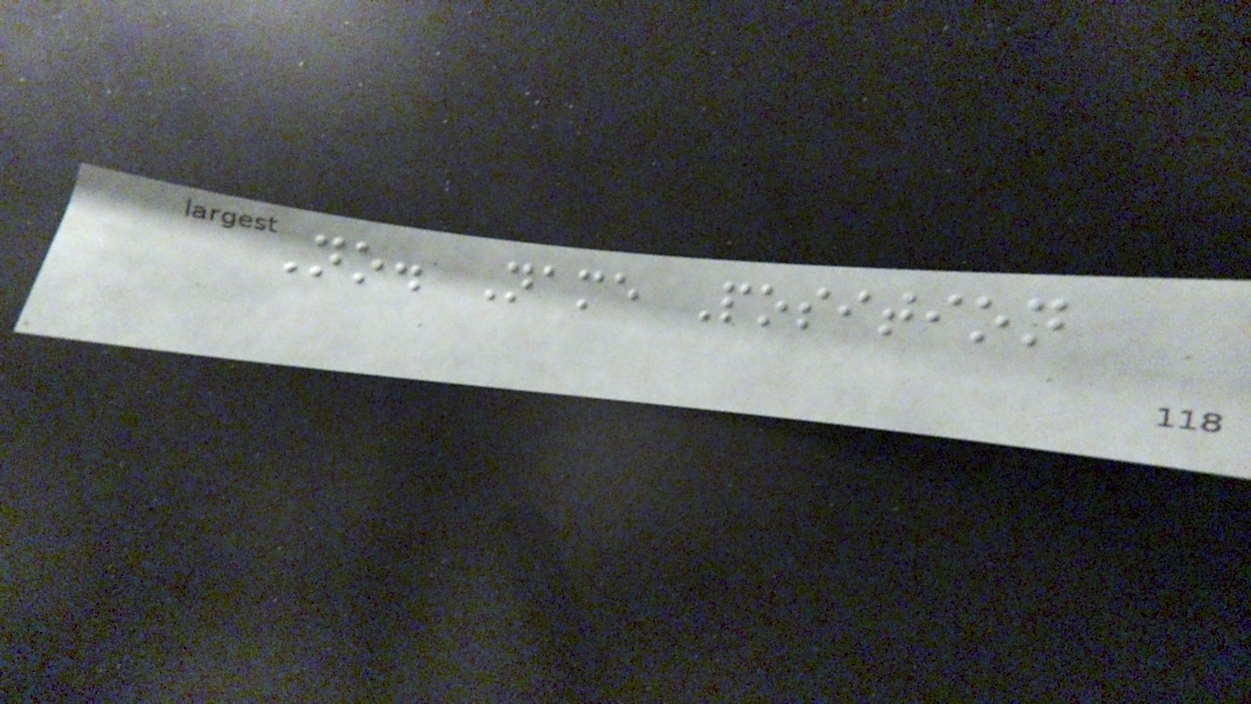No. Name Position
